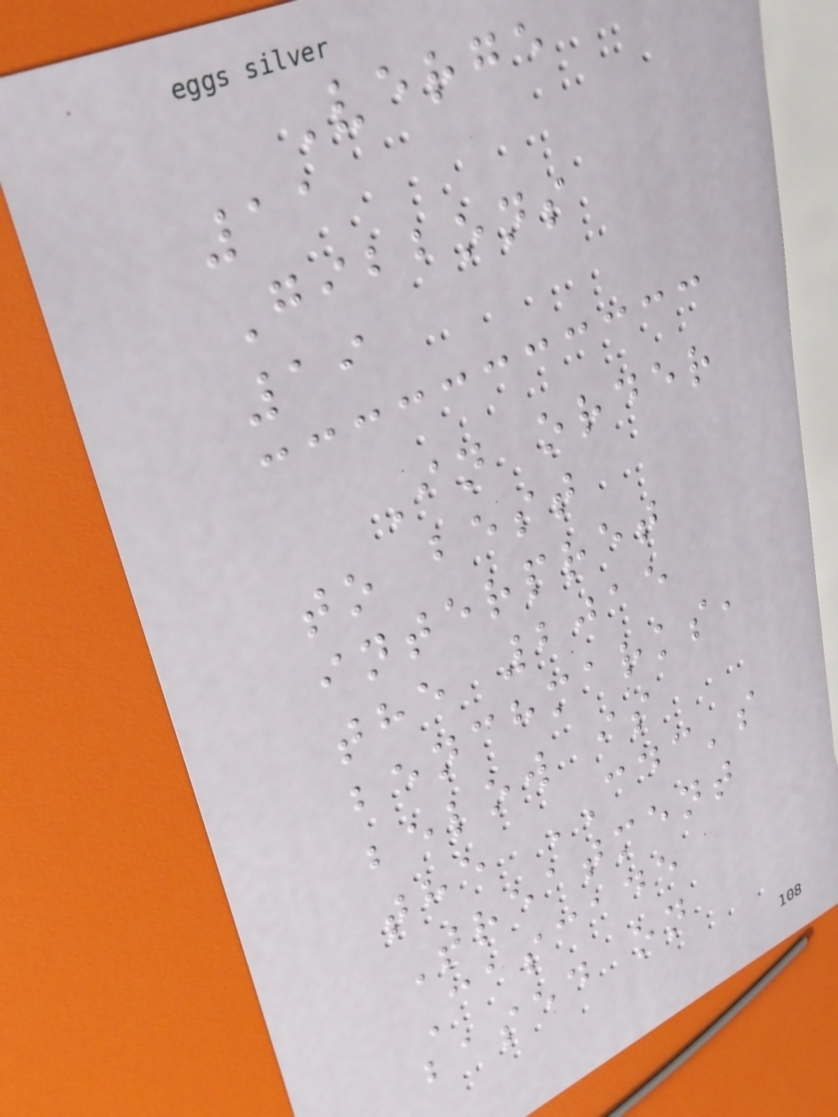Verge
11
Gibbons
19
In order
to best
interpret
the 2015
benchmarks,
below is
the CDC's
Treatment
Cascade
based on
